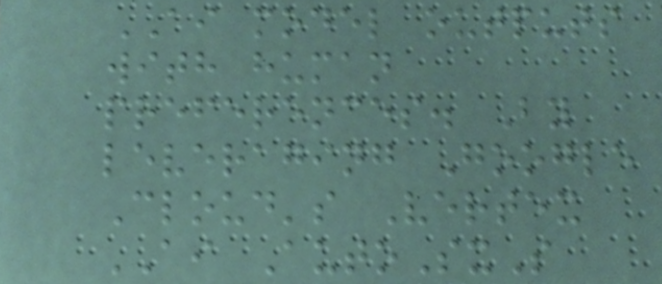AI model outputs
with human
preferences. By
leveraging Google
Cloud's Vertex
AI AutoSxS
